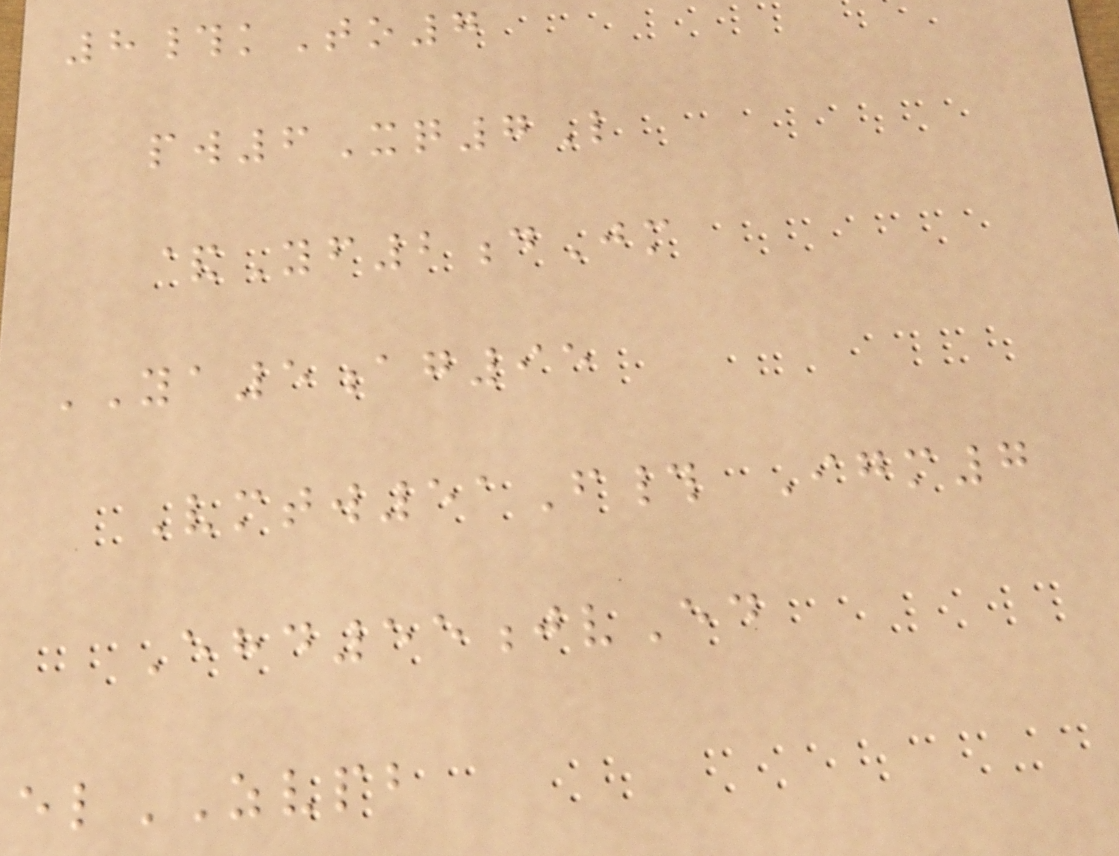8#kTo7
pw6Xq7L
&Yf2dJm
YA5ag95
Vmtw51F# Igm7
Ehd55jvEd
elZVPB
